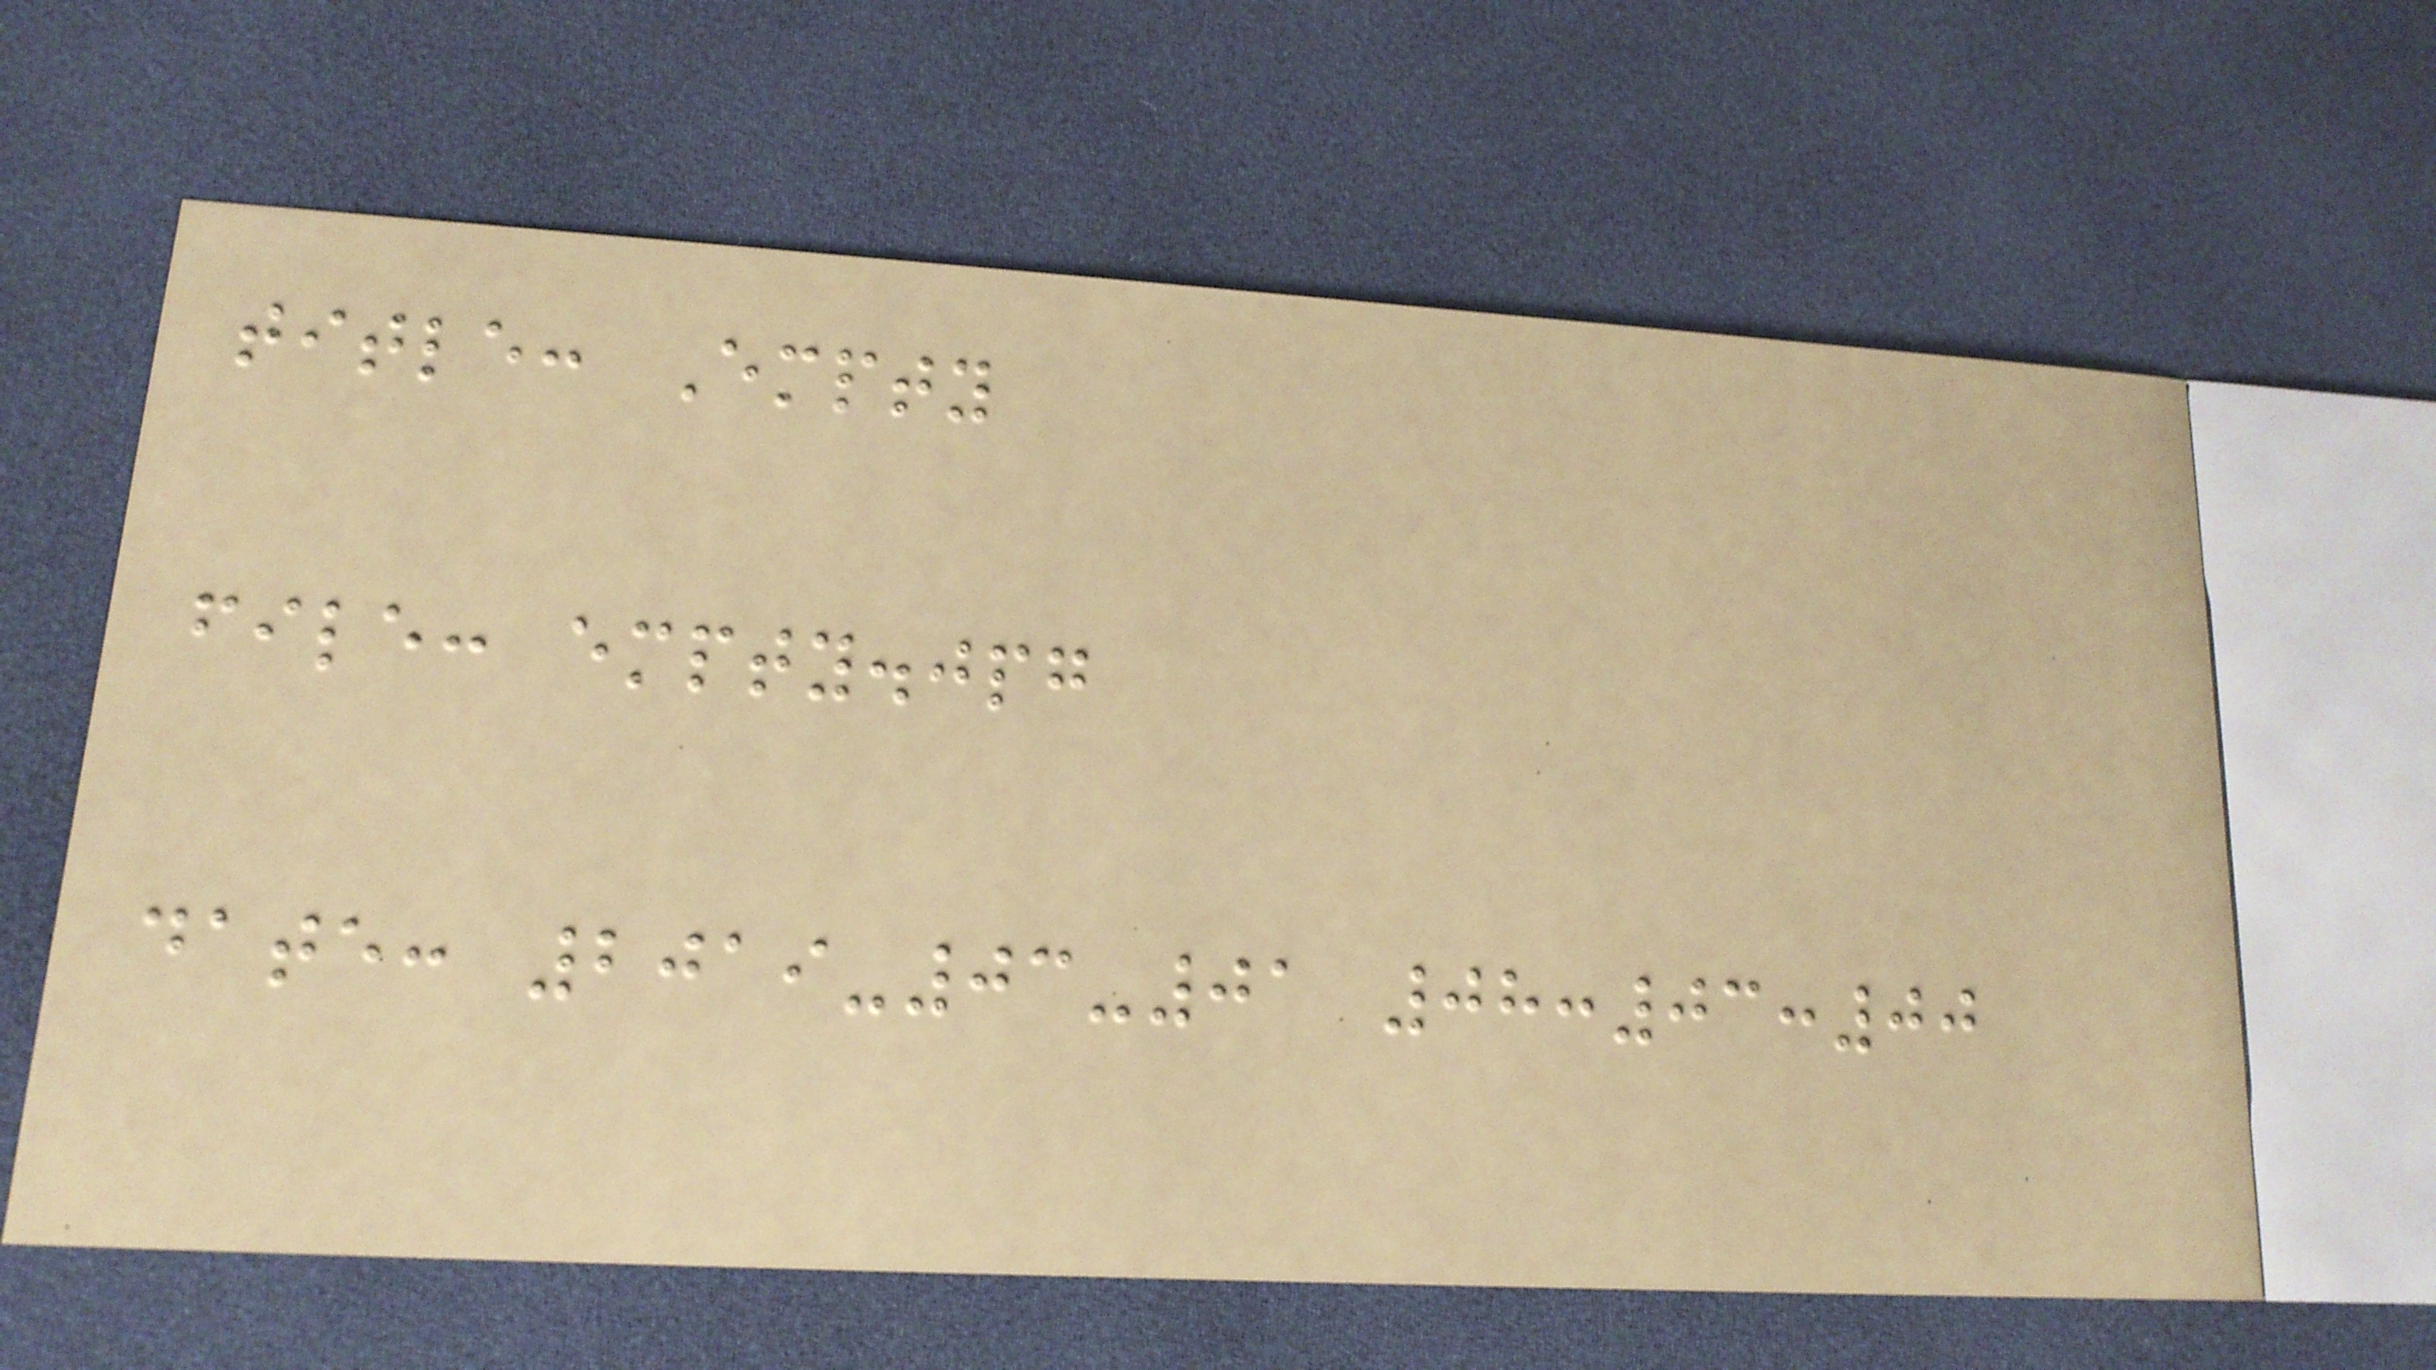title: Empty
file: empty.jpg
date: 2019-03-01 08:03:00
